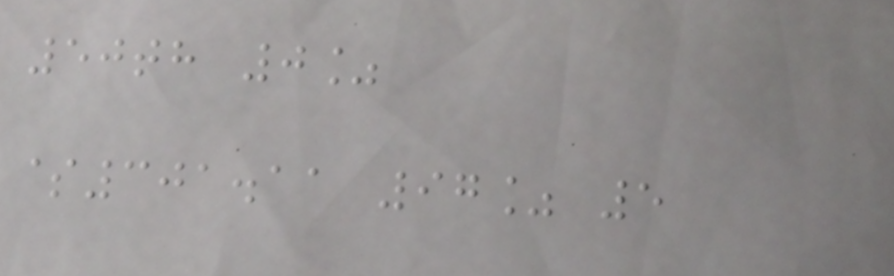50th 0%
$301.11 97% 5
